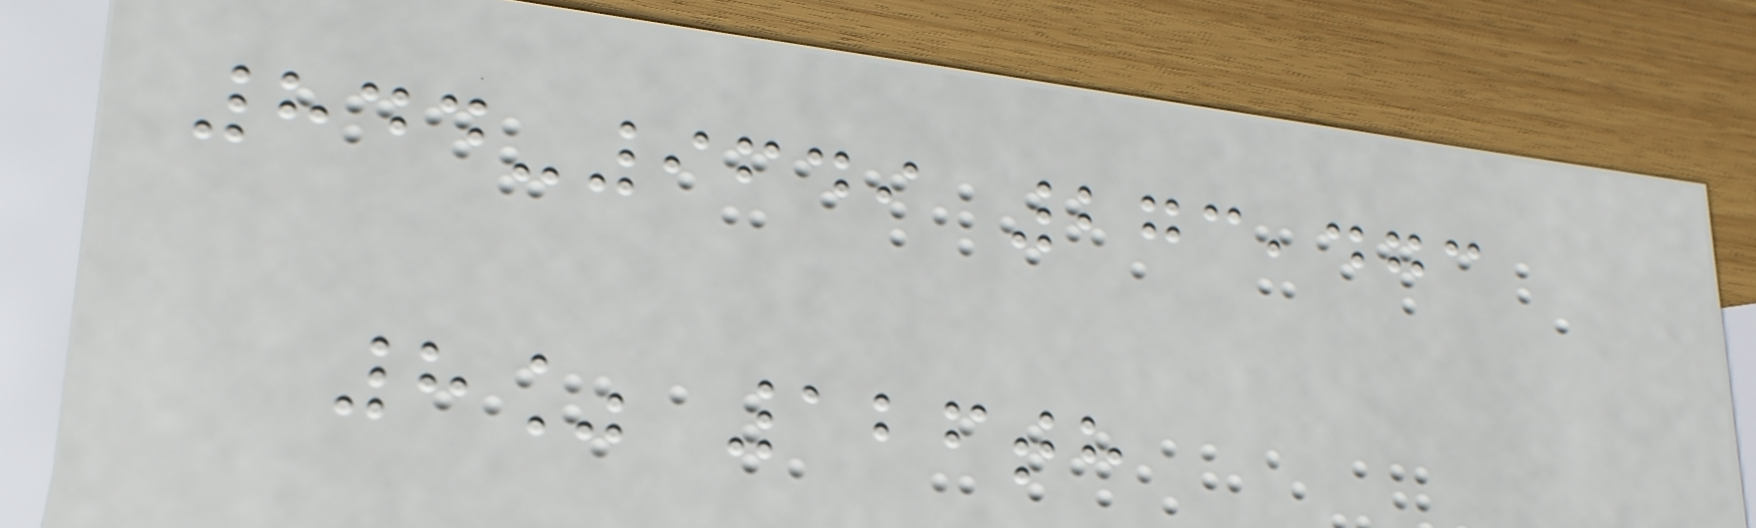844-9649 273,473
8% 126th
